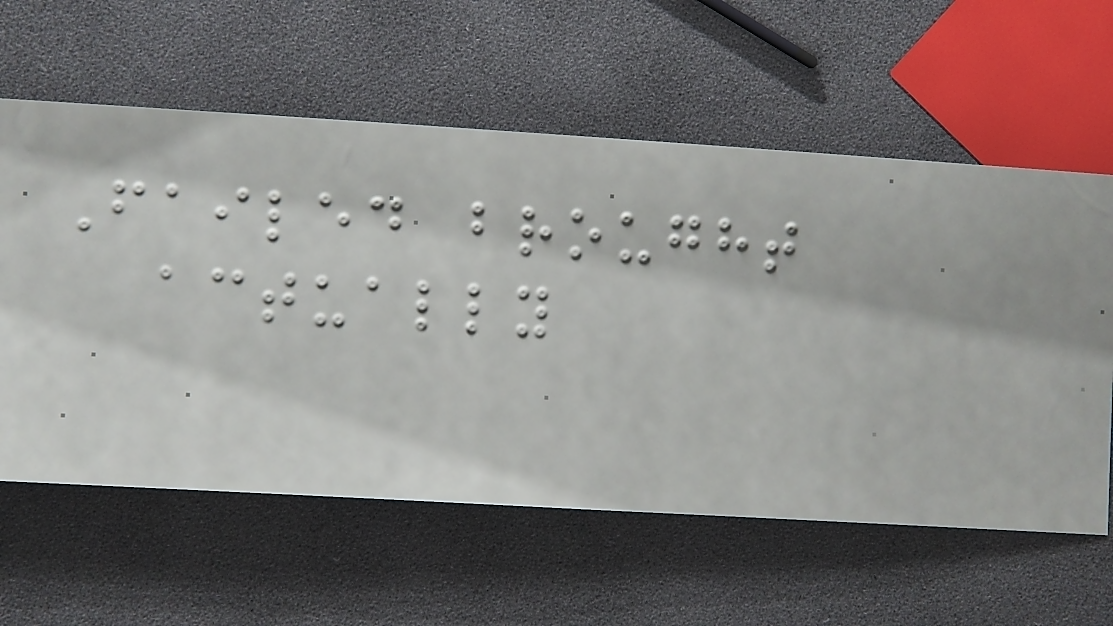Failed brought
actually
